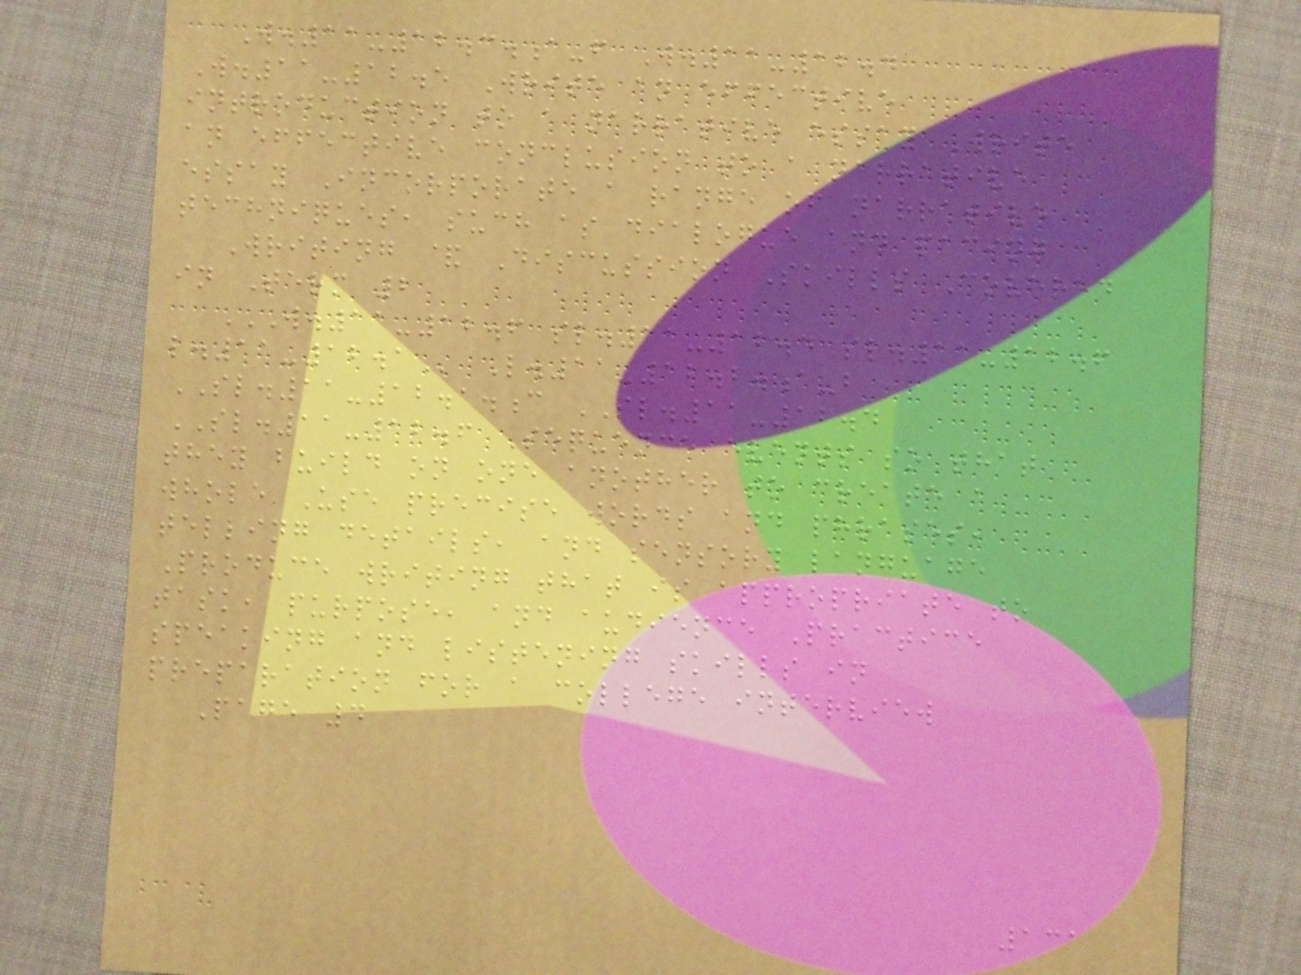W.11-12.3.a-f W.11-12.4
W.11-12.5 Write an effective
introduction to a narrative essay Write
an effective conclusion to a narrative
essay Incorporate a range of narrative
techniques, such as dialogue and pacing
Writing & Discussion Skills Covered
in Term 2
W.11-12.6 SL.11-12.4 SL.11-12.6
L.11-12.1 L.11-12.2.a-b
SL.11-12.1.c SL.11-12.4
SL.11-12.6 Sequence events so that
they build on one another to create a
whole Use precise words and phrases,
telling details, and sensory language
Produce writing that is appropriate to
task, purpose, and audience Practice
speaking and listening skills in
preparation for a college interview
Page 4
131
